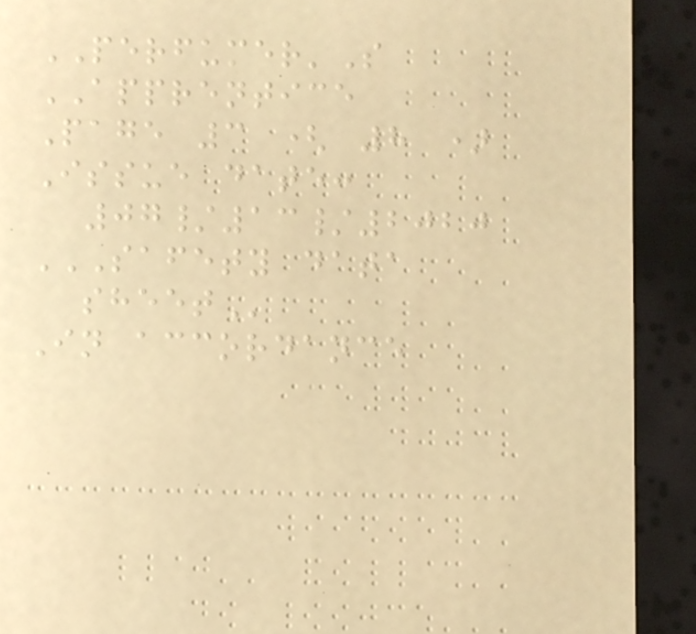PERFUMER'S
APPRENTICE
Page 3 ( 8 )
Issue date:
07/13/2020
SAFETY DATA
SHEET
In accordance
